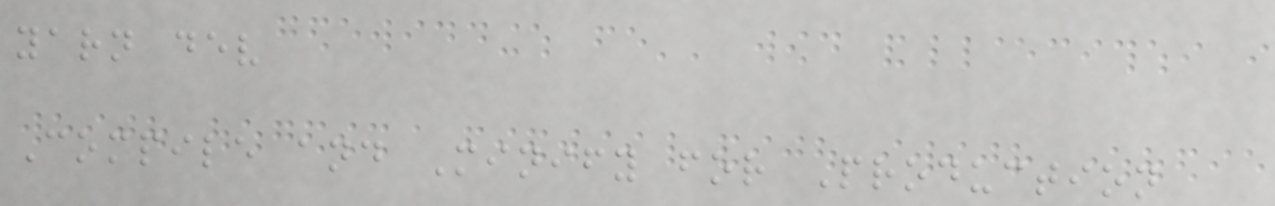yarn dev
Compile and Minify for Production
